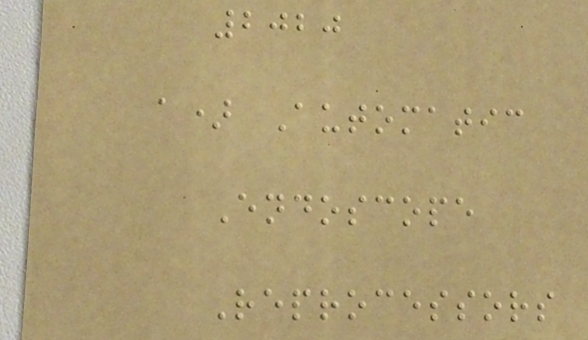2020
a) Automatic
Endoscope
Reprocessors
